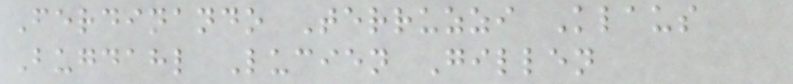Ferdinando Terruzzi Klaus
Bugdahl Lucien Gillen
